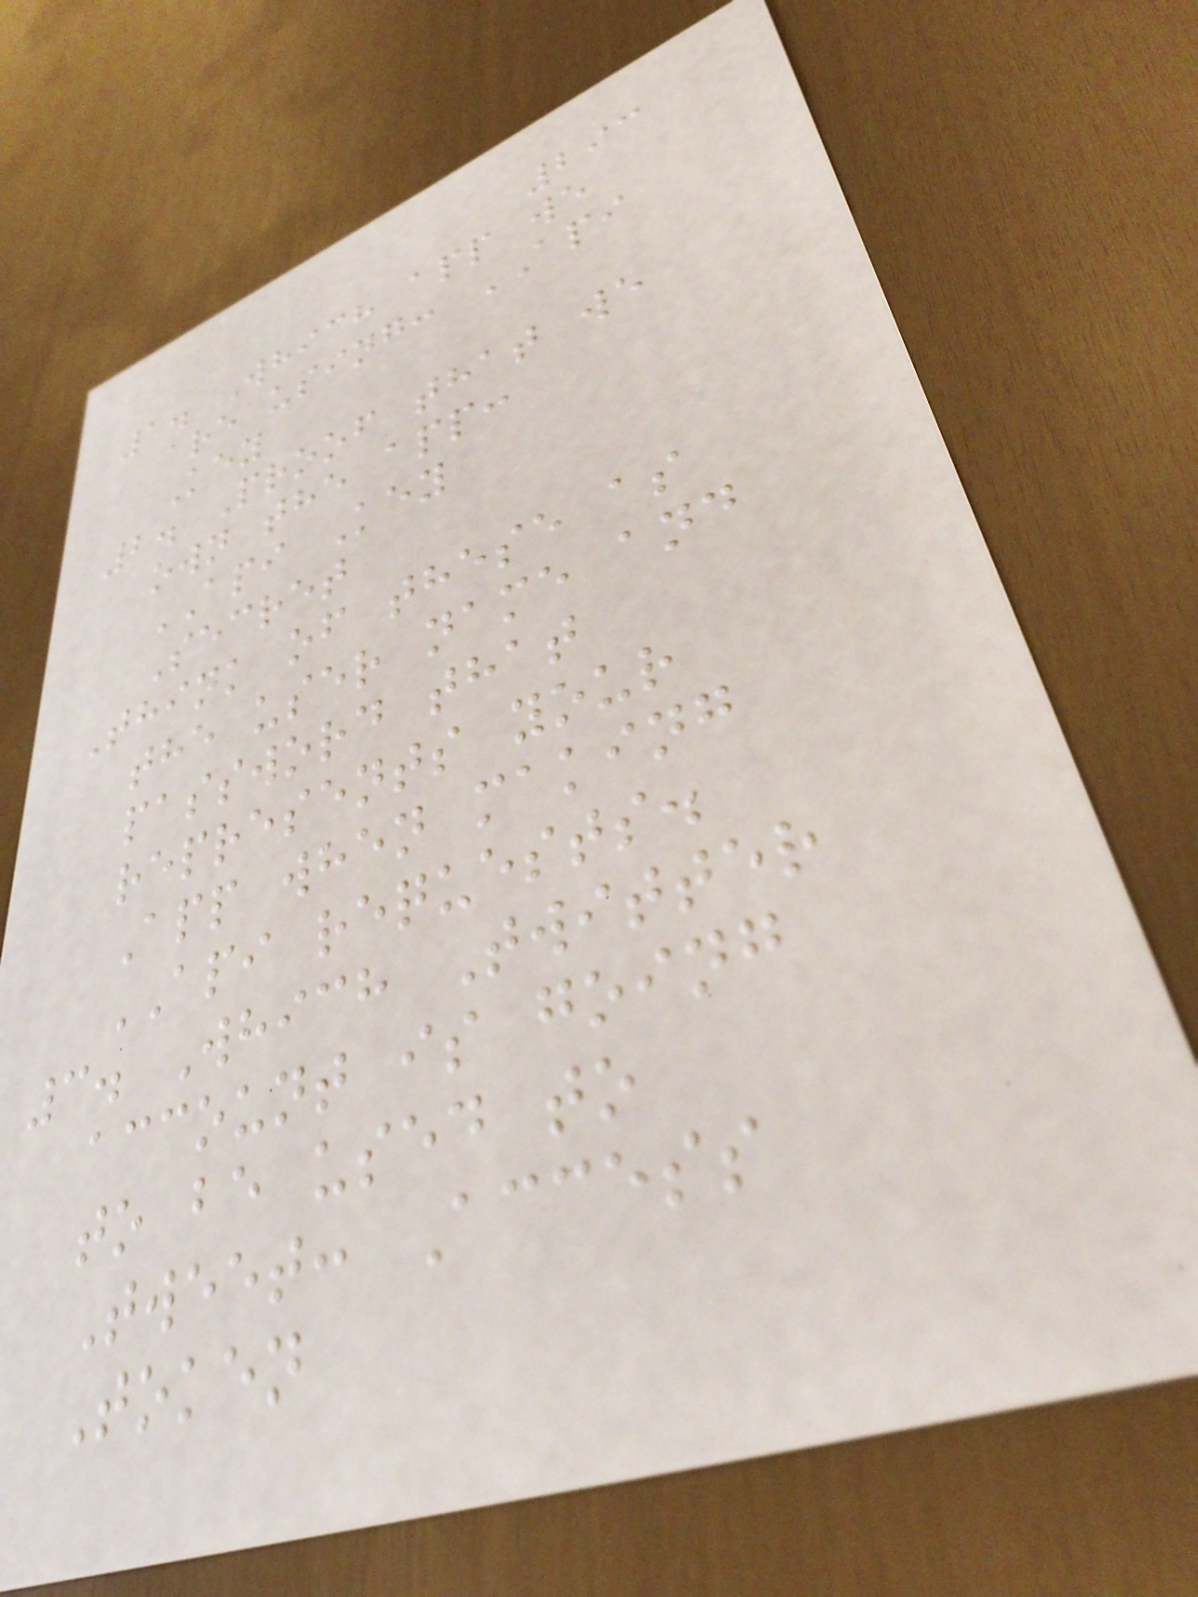293
1. Which app we
are using: API
Key
2. Proof that we
own the app:
API Key
Secret
Think of these as
the user name and
password that
represents your
App when making
API requests.
3. Which Twitter
account is going
to be used to
Tweet: Access
Token
